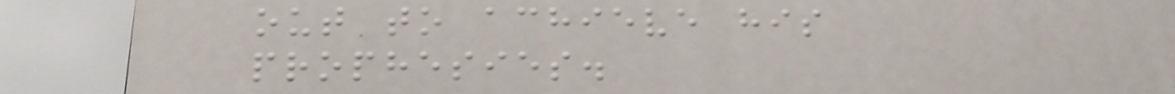out to achieve his
prophesies.
